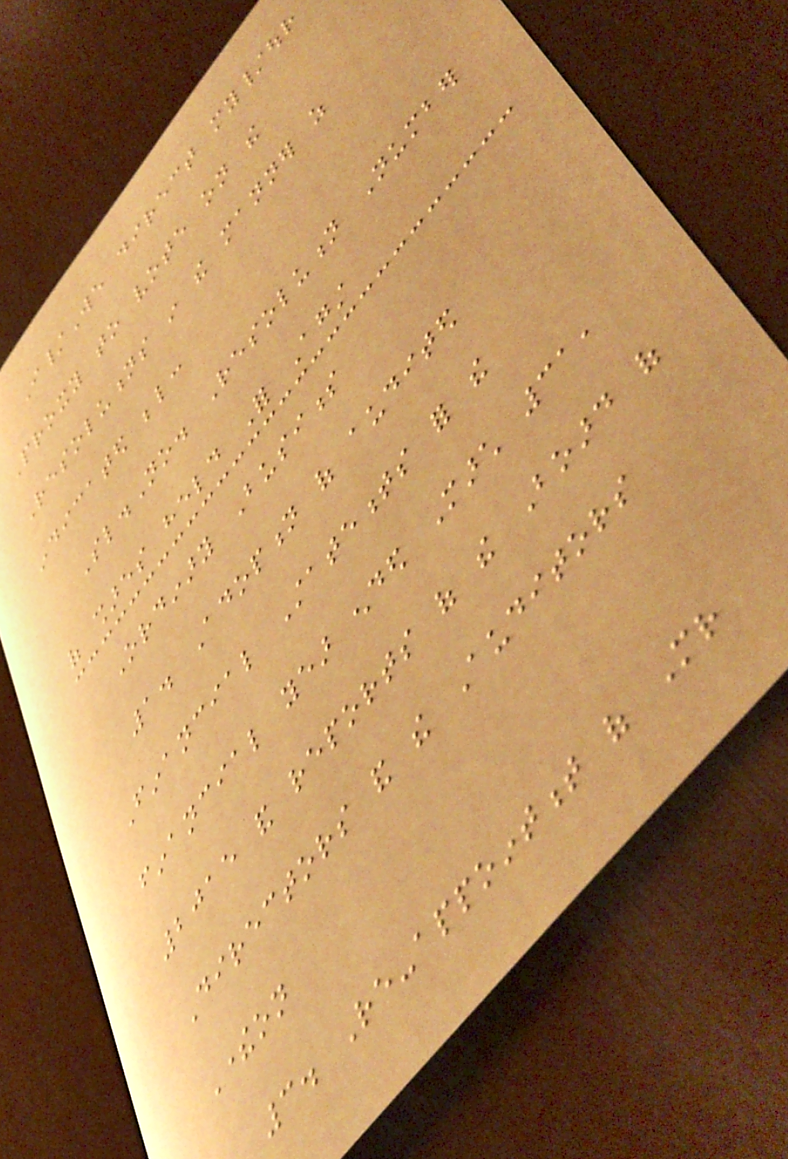I/We direct my/our
Proxy to vote on the
Resolutions in the manner as
indicated below:
Sl.No. Resolution Number
of shares held For Against
Ordinary Business
1. Adoption of audited
Financial Statements for the
financial year ended March 31,
2015 and reports of the Board of
Directors and the Auditors
Thereon
3. Re-appointment of Mr
